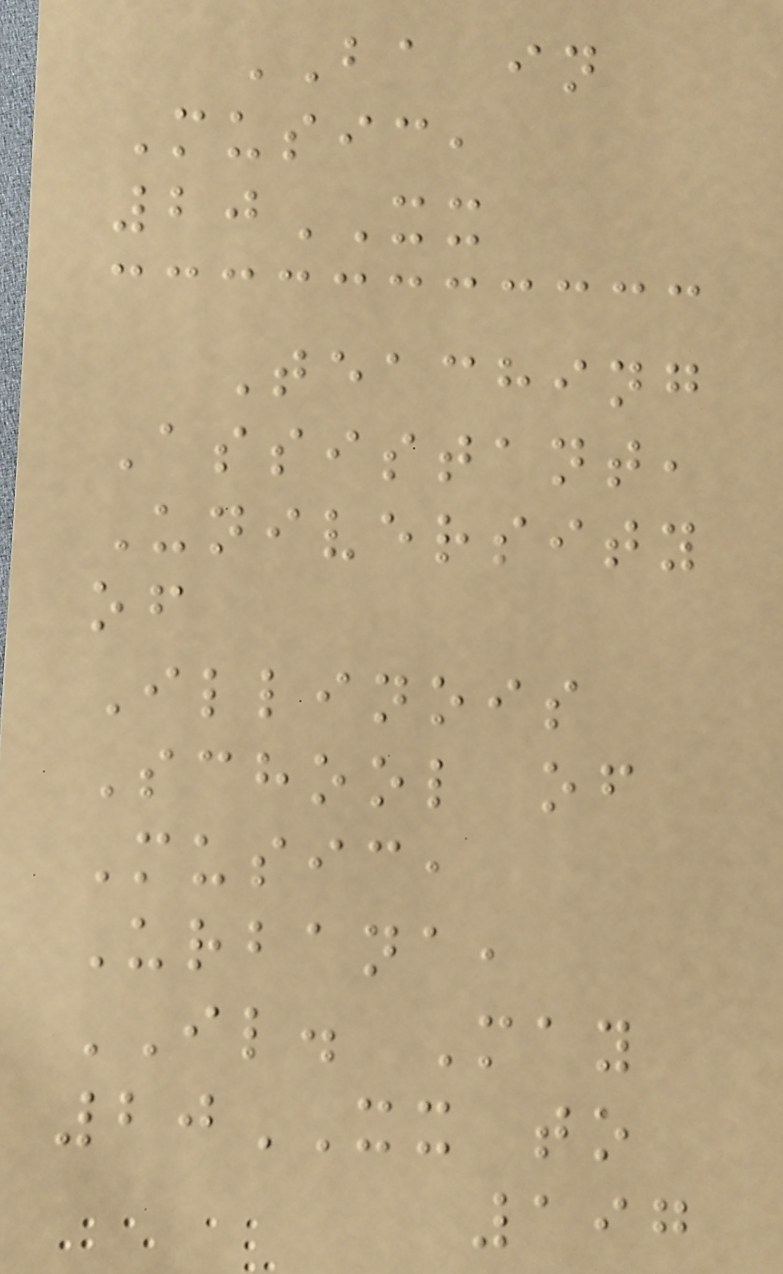BA in
Music,
20XX
Teaching
Assistant,
University
of
Illinois
School of
Music,
Urbana,
IL. May
20XX to
197
